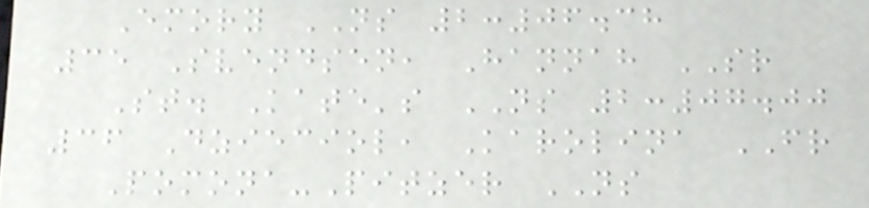Emory NS 2:06.38
35 Svendsen, Hannah SR
St. Kate's NS 2:07.00
36 Dzieciol, Karolina FR
Pomona-Pitzer NS
